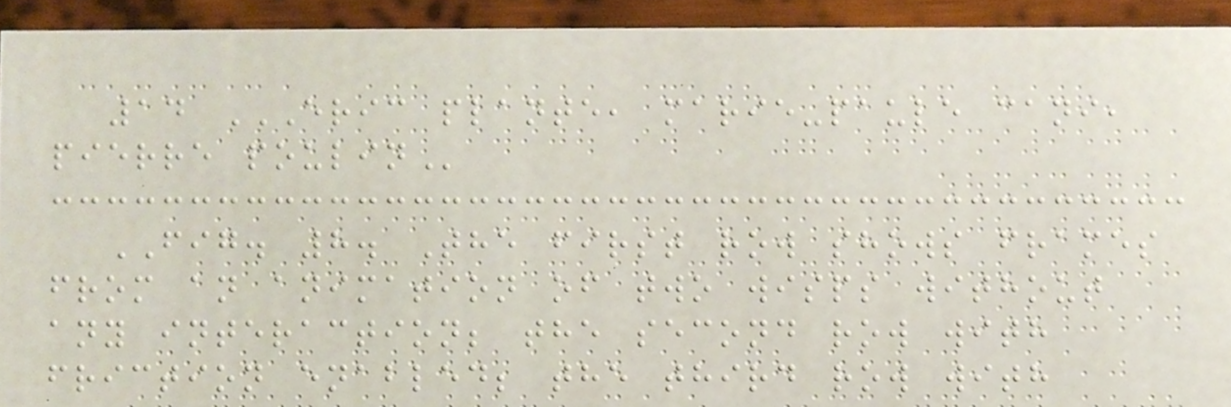14 ERIC PLANTE, MARIE-PAULE CANI,
PIERRE POULIN
FIG. 8. The first row shows frames
from an animation of two wisps without
any interaction; the second row with
friction enabled; the third row with
